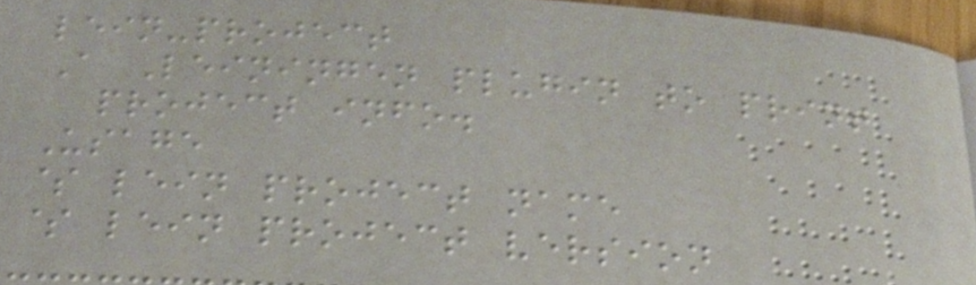lein-project
A Leiningen plugin to print
project info.
Usage
$ lein project name
$ lein project version
